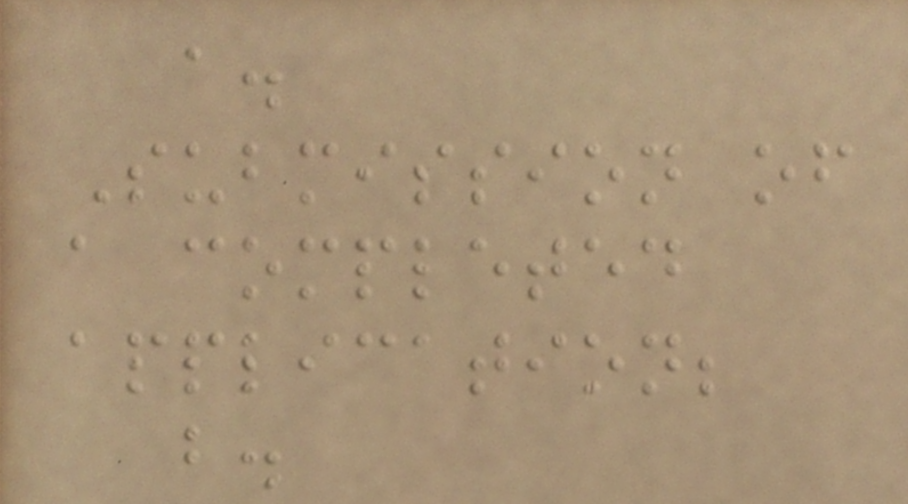a.
Submission of
a completed
application;
b.
